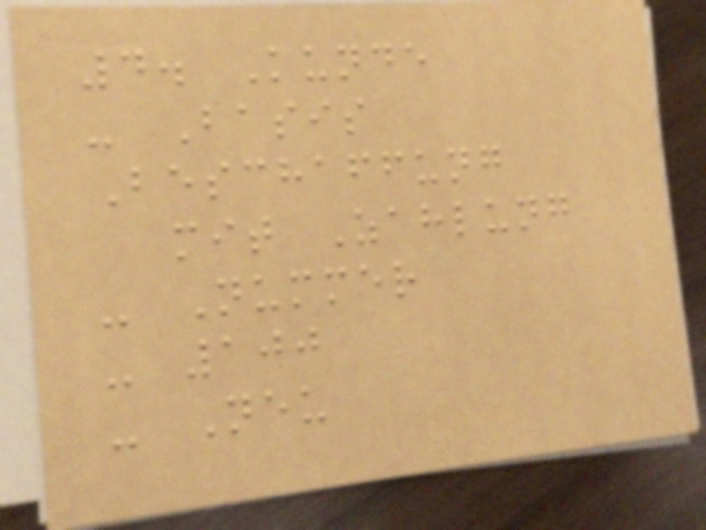4. Kunde
- Basis
Beschaffung
mit Zahlung
- Nummer
- 100
- Neu
